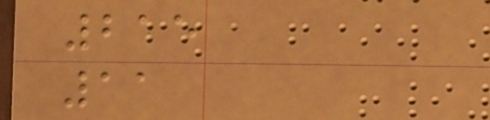215
11
